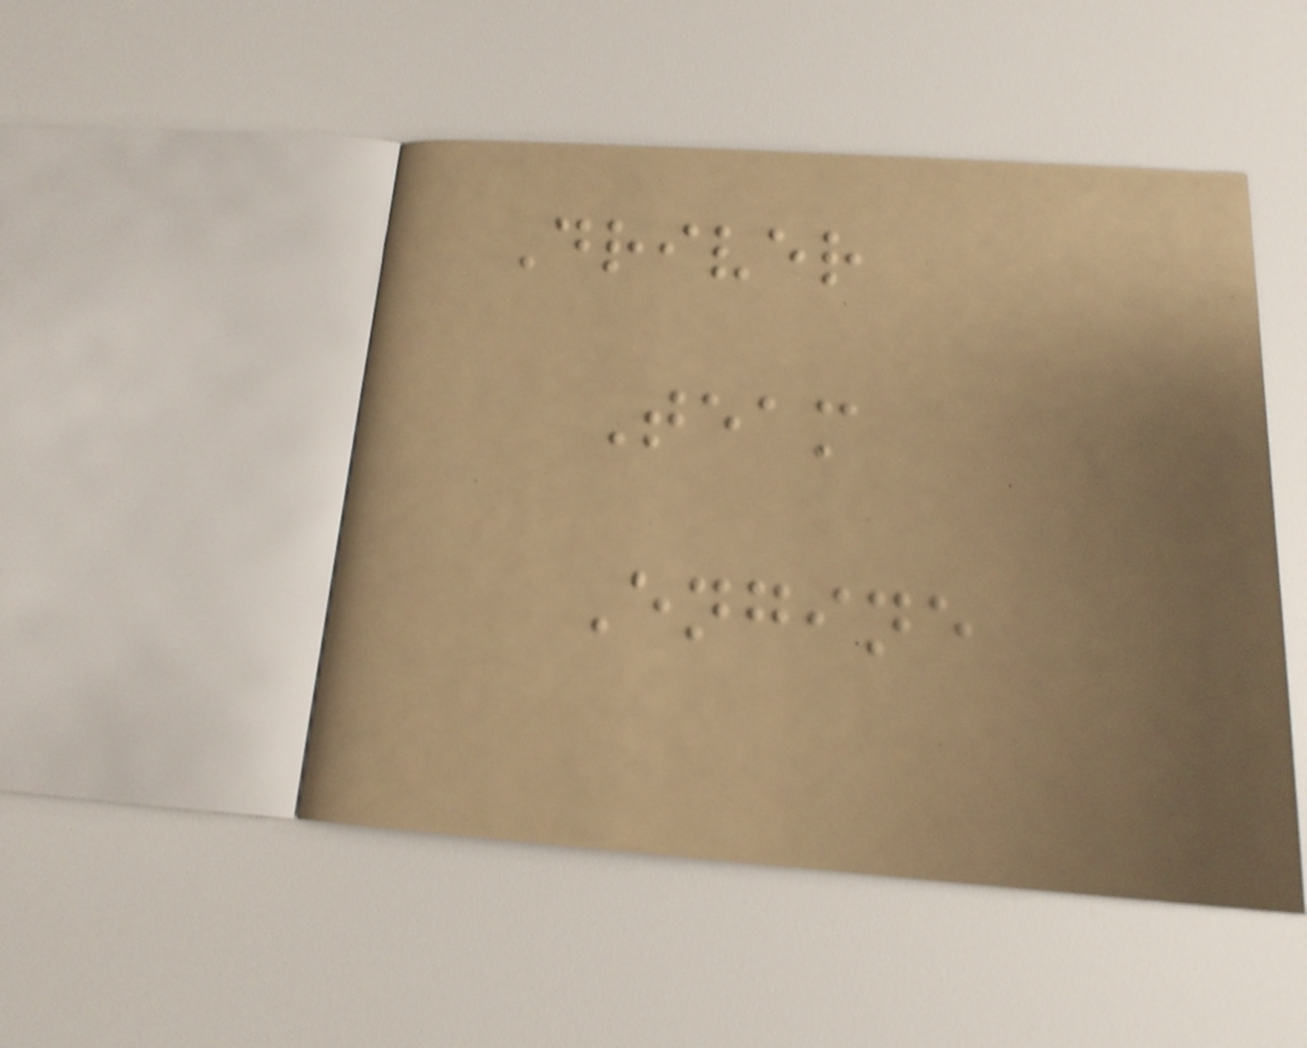Driver
Team
Engine
